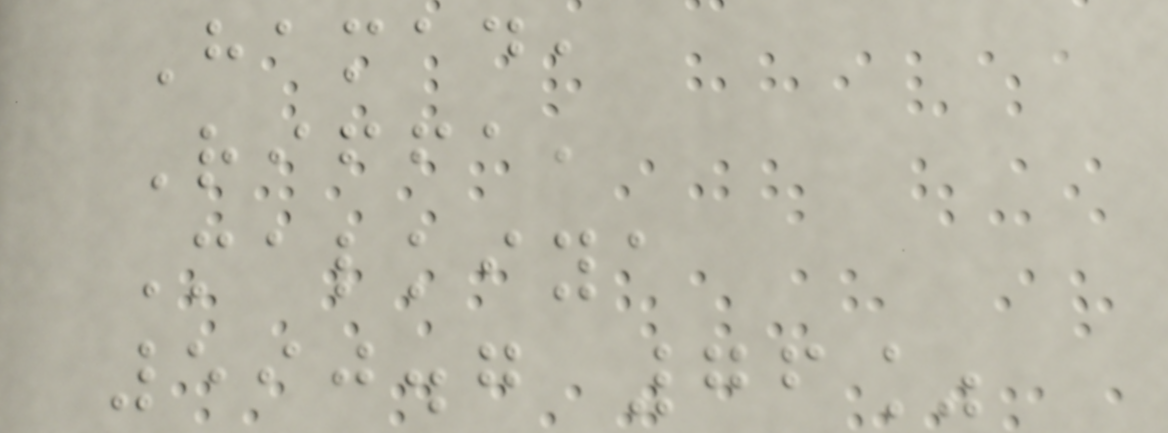Hamad,
Riffa,
Malkiya
590.7 76%
